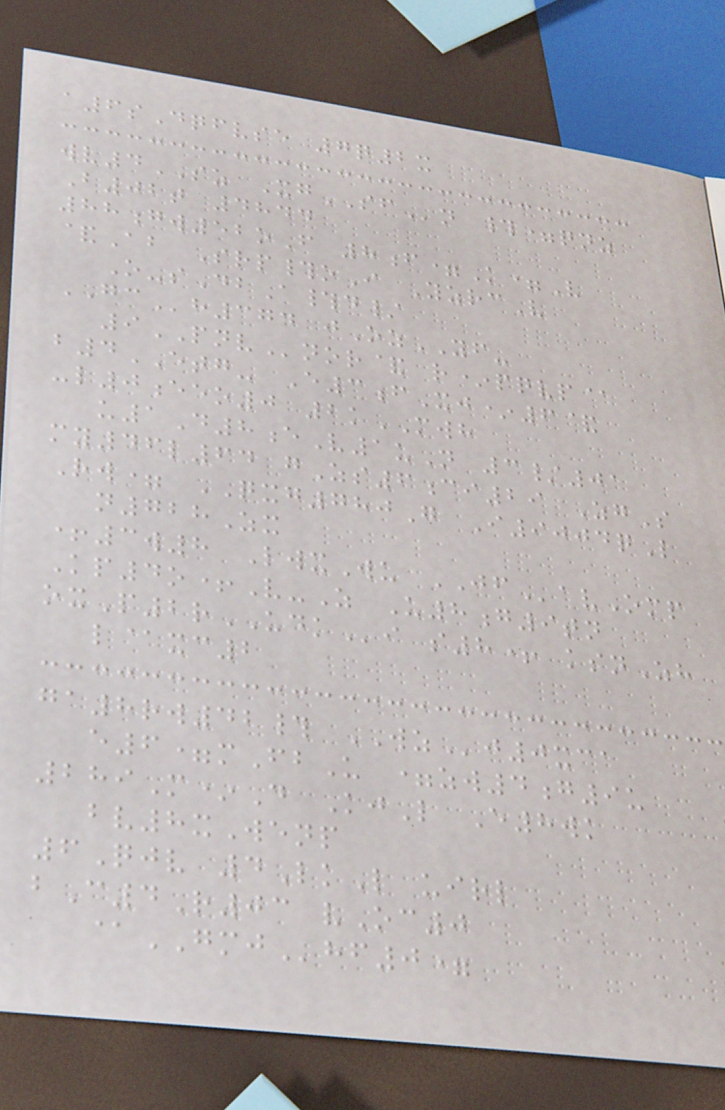a6sDqfvse 7q2x
wv4SZ XgSFn #=qnz
B02t 4844
88gw52oF 8f=K=V
&Ab Srp#oI YzrcV
O-sDbA#d/
GCh374 jOzYF-
9PNVnor& r*pqvp@
b4ETG- E3fXj*6&
-l0eeo0 2kMWH
u1D8eV1uN 3/01
my46l64 gZs6ci29 ZgS
Rw= QXG780G I9004qL
n728Zx
+3w8 LwxWu JFavOmp
Kp4o+V-Z U8g9tn
oxP2rUDKi s8+ ksnZh
l@xc2
ga8rw42# WZj0xca
e6=mFbU =zw4g9u
289M*D KjL E8wk
bv8xWenp
6Qjv 4LkL uirl
bC4R03 vOc0
@GMJhf0=
